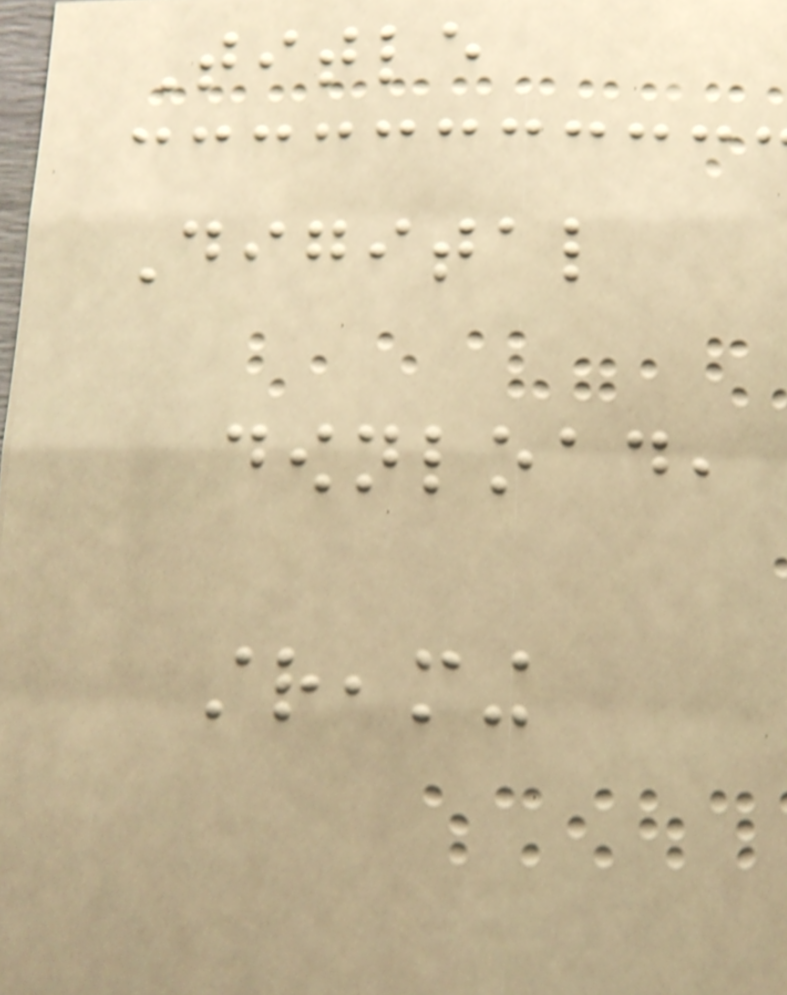Title
Digital
download,
streaming
